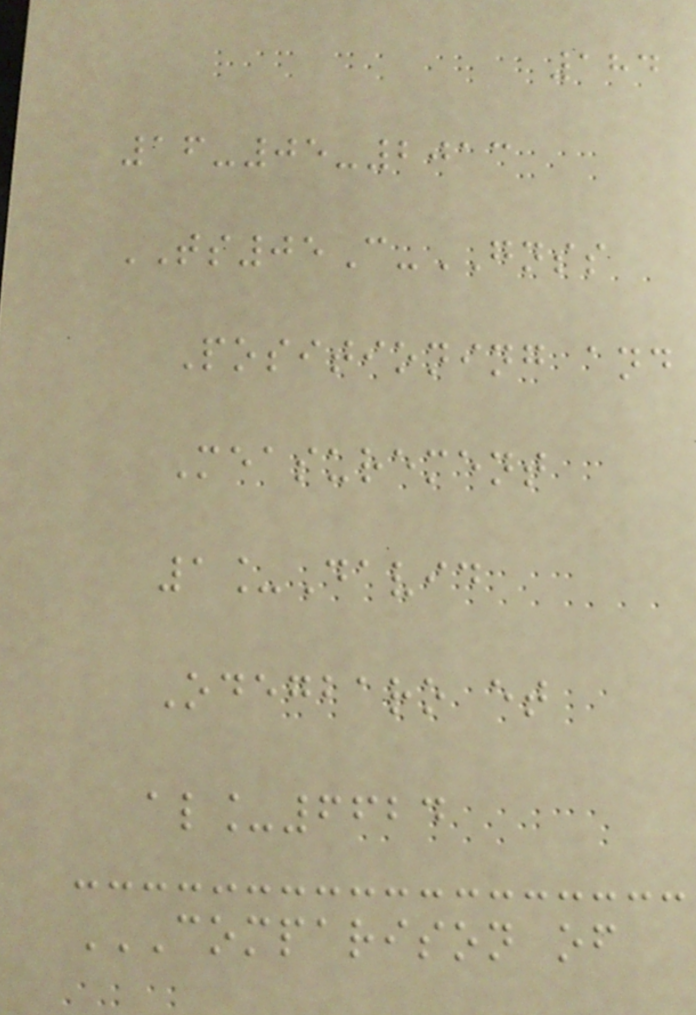184
16-05-2013
TS05C-GNSS
Positioning and
Measurement
1_David
Odegbaro et
al_6624
COMPARISON OF
